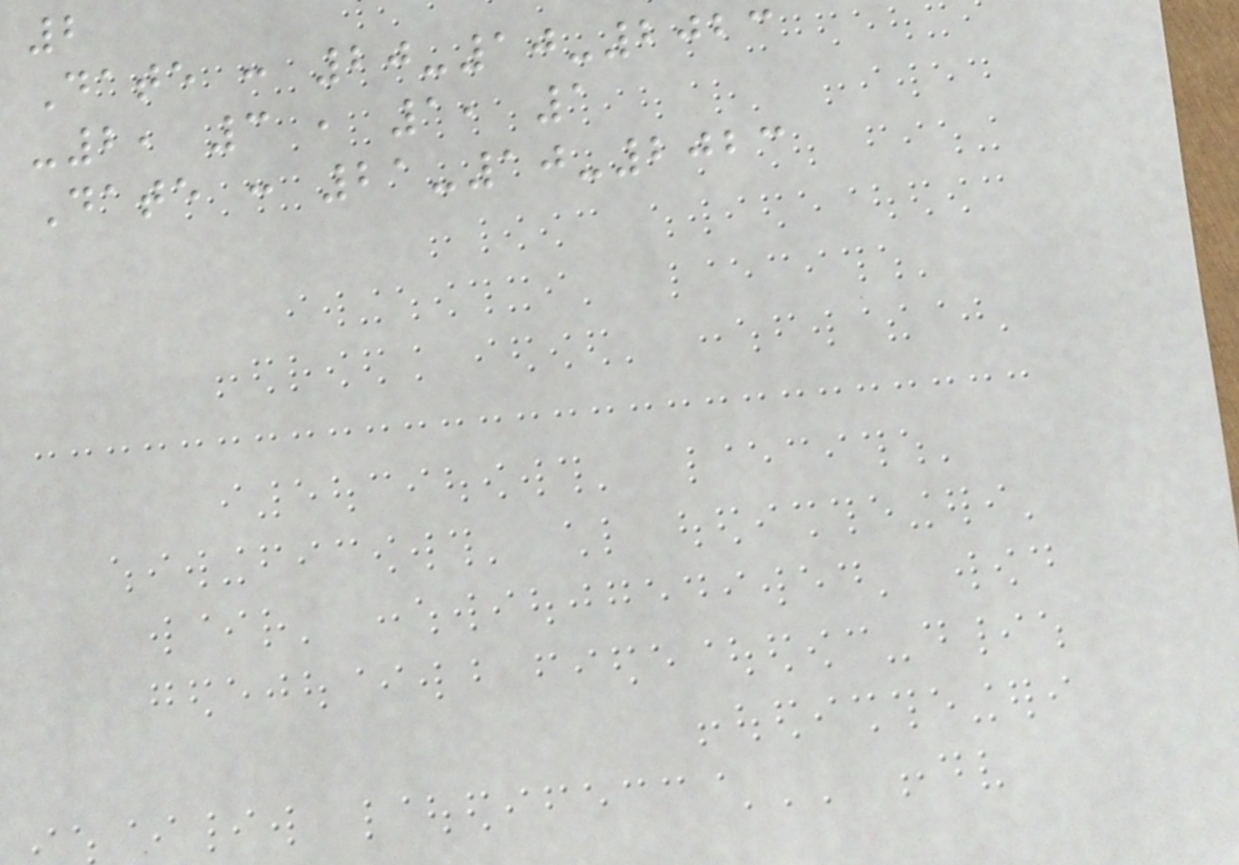2
Date : 20-10-2023
-2, 3 , 1, 1
Date : 21-10-2023
